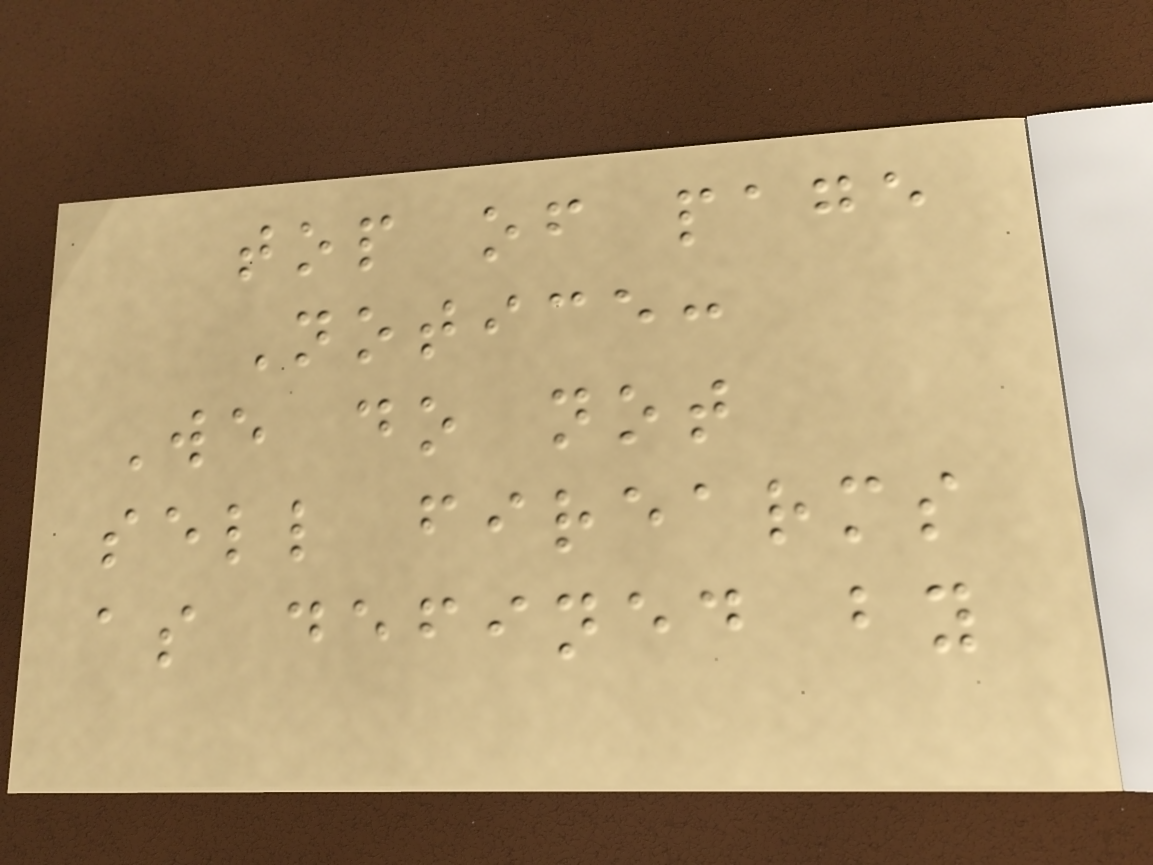top of page
Notice:
We do not
sell firearms
as defined by
